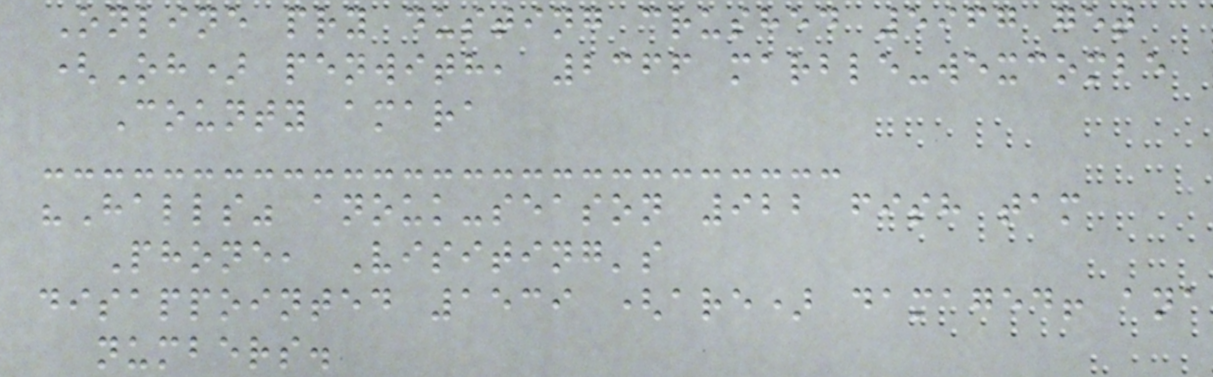Online pry dusting crushed 5967 get
(Oh) penwith, 2366 marble-wexcombe
County amara
"Halls" anouk-season 922 fish tam
Phone, Visiting's
disappointed 1539 (are) damaged! ana
numbers.
